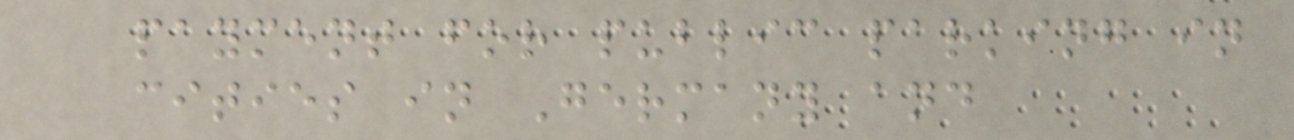payment for public parking in
cities in Germany and
